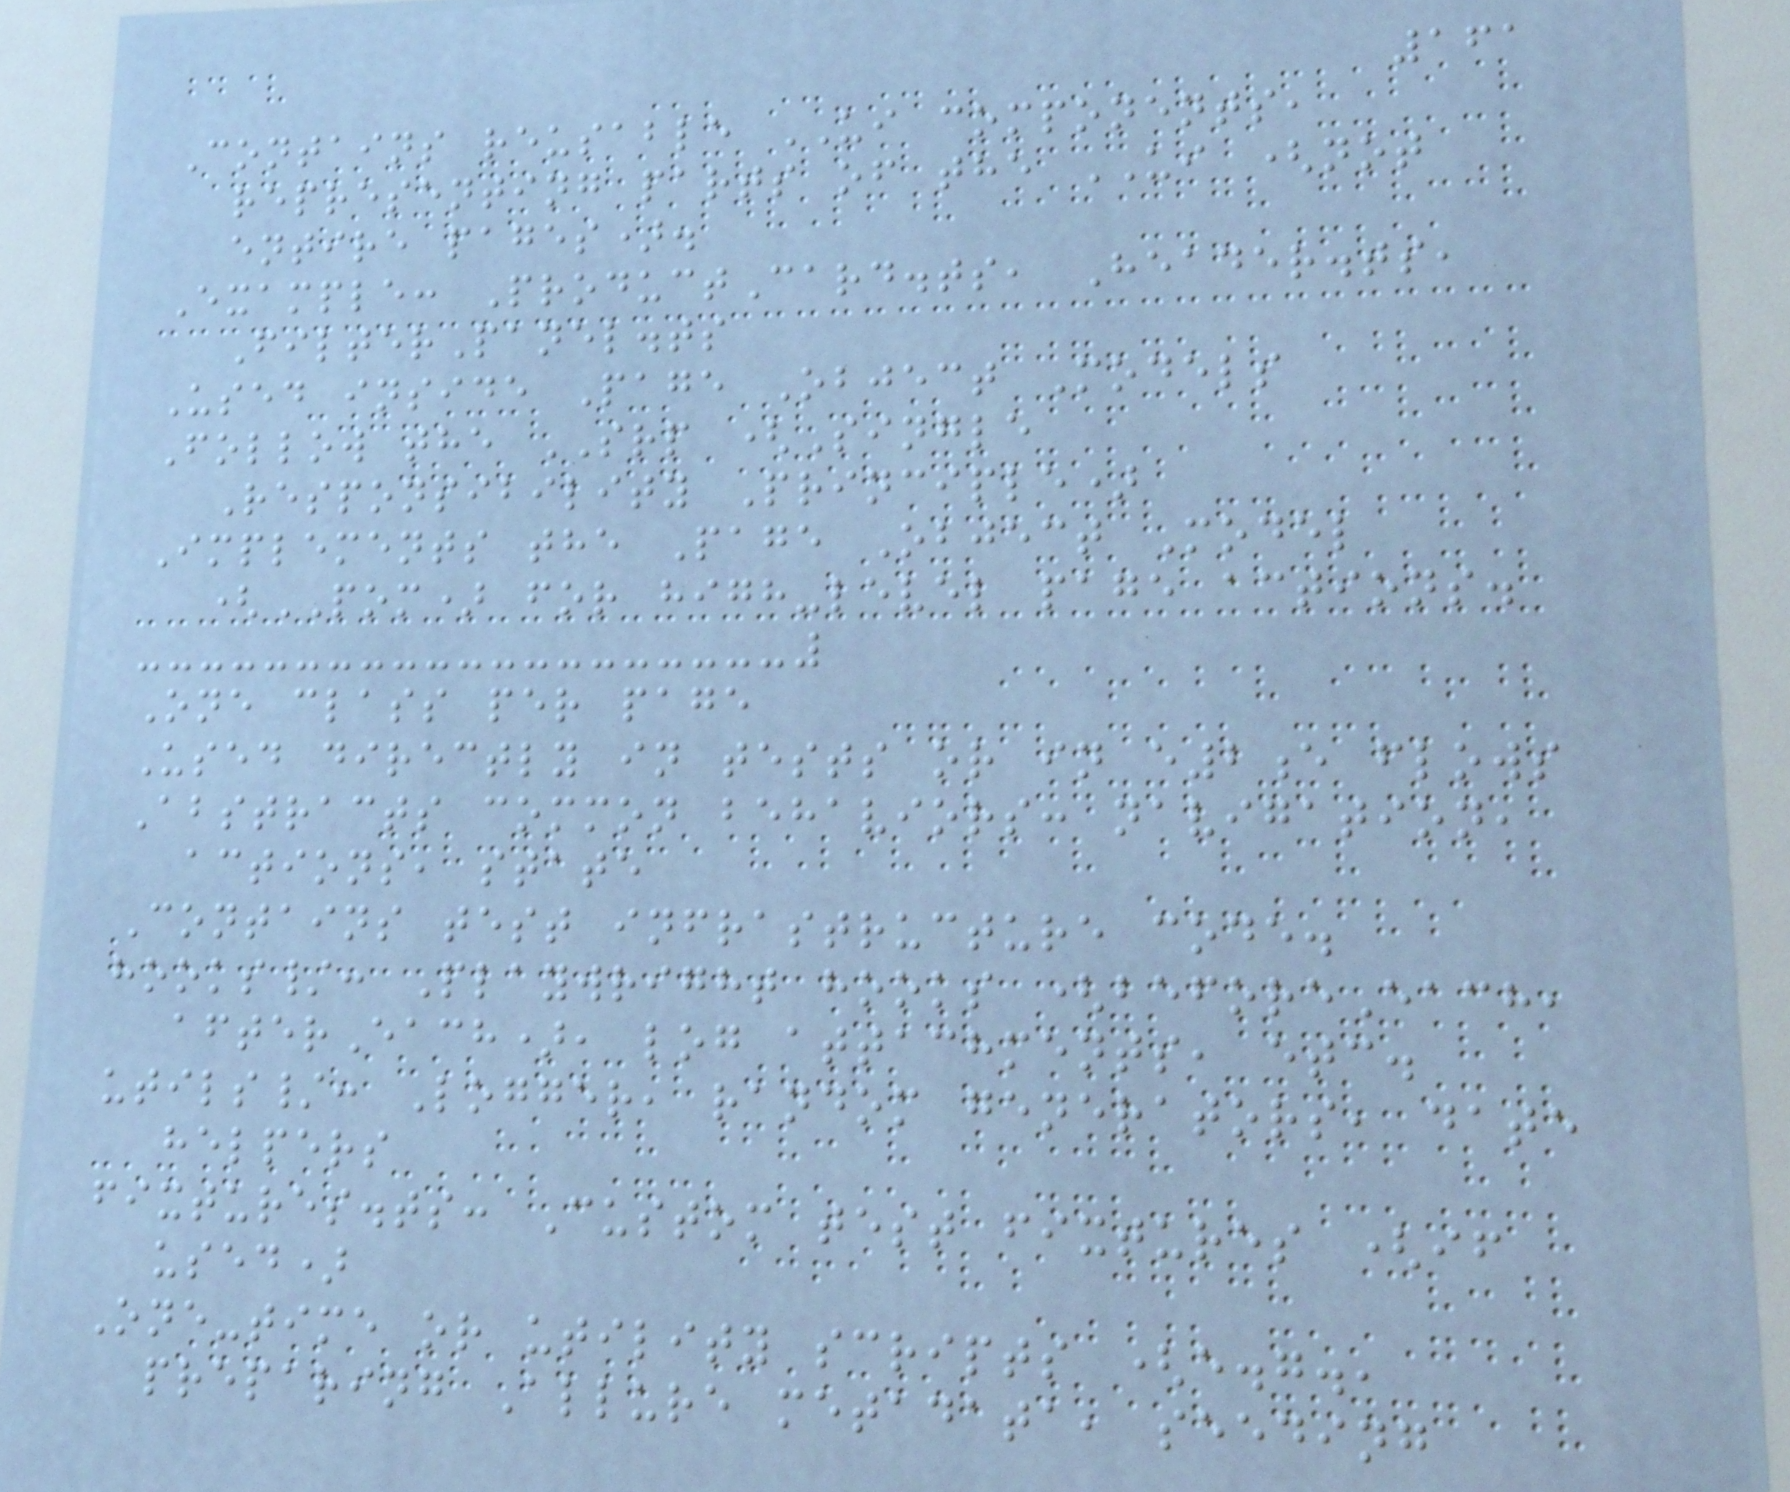161
Contains reusable UI components,
representing parts of the UI (not
entire pages).
Example: ProductCard.ts, Header.ts,
FilterPanel.ts
Used inside Page Object Models
Follow the SRP (Single
Responsibility Principle)
Implements the Page Object Model
(POM) for high-level page actions.
One class per page
Used directly in tests or in e2e flows
Abstracts common behaviors: navigation,
actions, state
Contains test infrastructure code.
hooks/: Playwright hooks (beforeEach,
afterEach), log attachments, etc.
utils/: Logger, random generators, date
helpers
fixtures.ts: Custom test fixtures (if
used)
One-time or utility scripts (e.g.,
preparing Allure metadata, seeding
